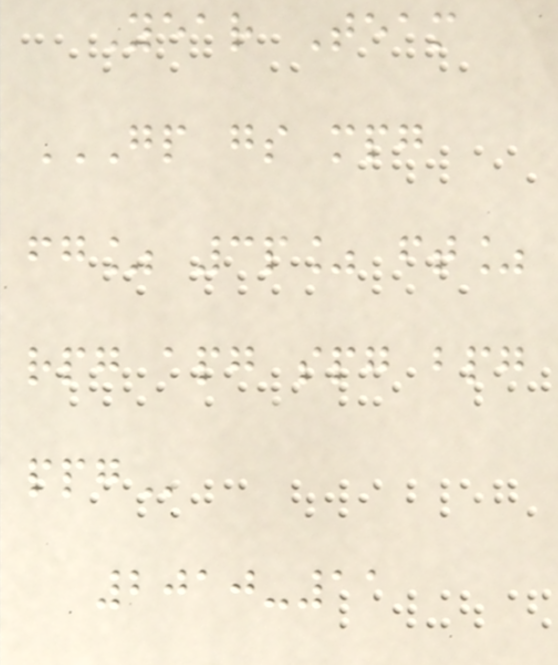Year Team
GP GS MPG
FG% 3P% FT%
RPG APG SPG BPG
PPG
2010-11
